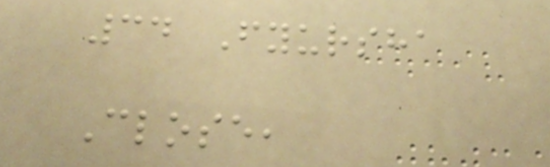34 Fyursha
Close,
